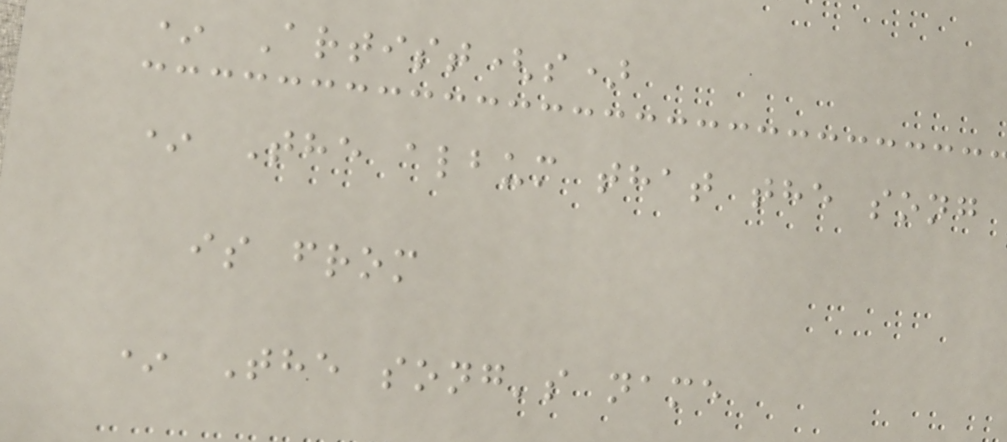* Artist(s)
* The album that the song
is from
* The song's name
